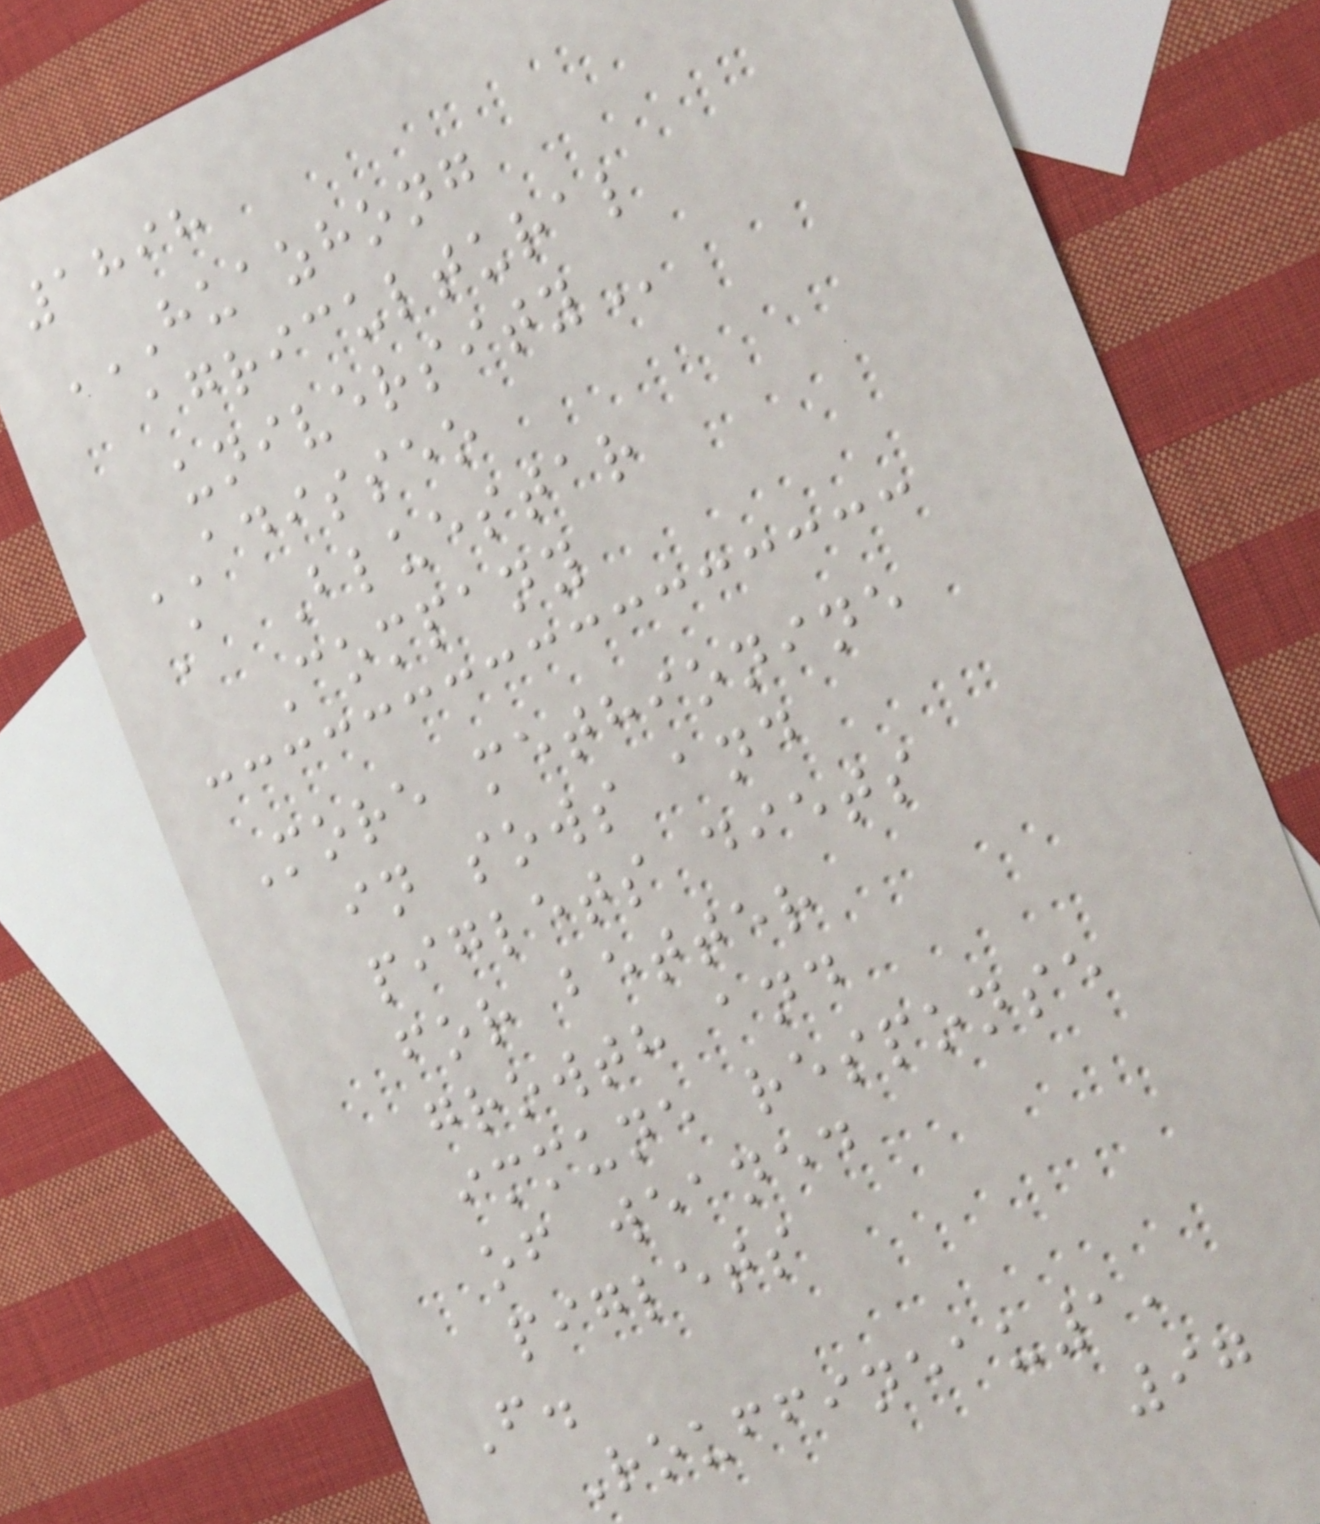1898
HUAZHONG
AGRICULTURAL
UNIVERSITY
ADISSEO
A Bluestar
Company
More methionine
in sows and
piglets diets
for better
growth and
immune response
of weaned
piglets
F.
Rouffineau1,
97
